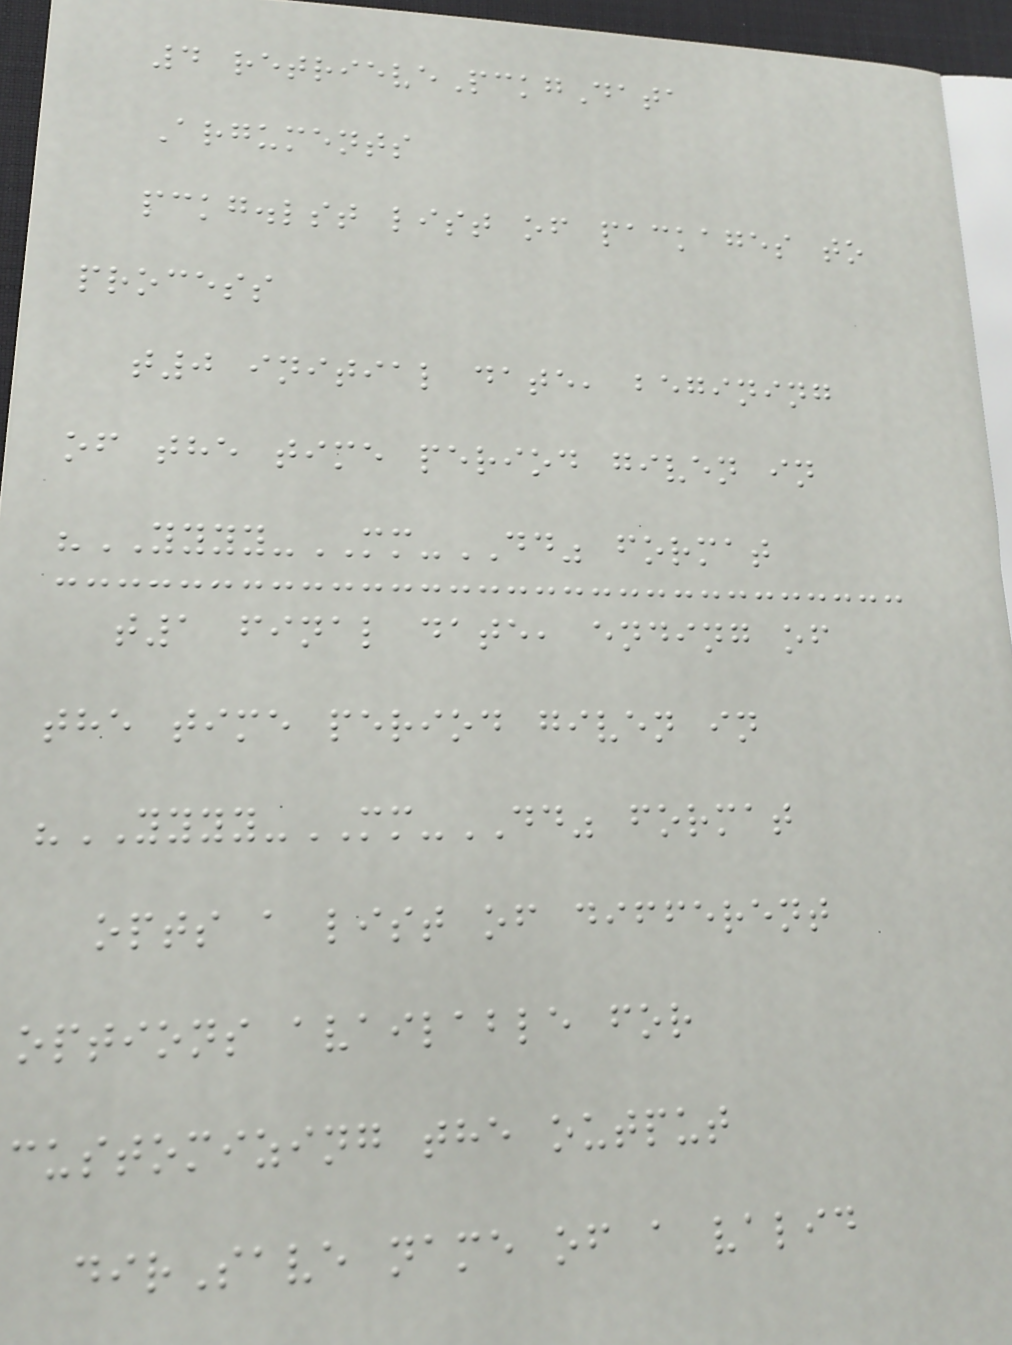4 retrievePckgData
Arguments
pckg.lst list of packages to
process
t0 initial date, begining
of the time period given in
"YYYY-MM-DD" format
t1 final date, ending of
the time period given in
"YYYY-MM-DD" format
opts a list of different
options available for
customizing the output
dirSave name of a valid
